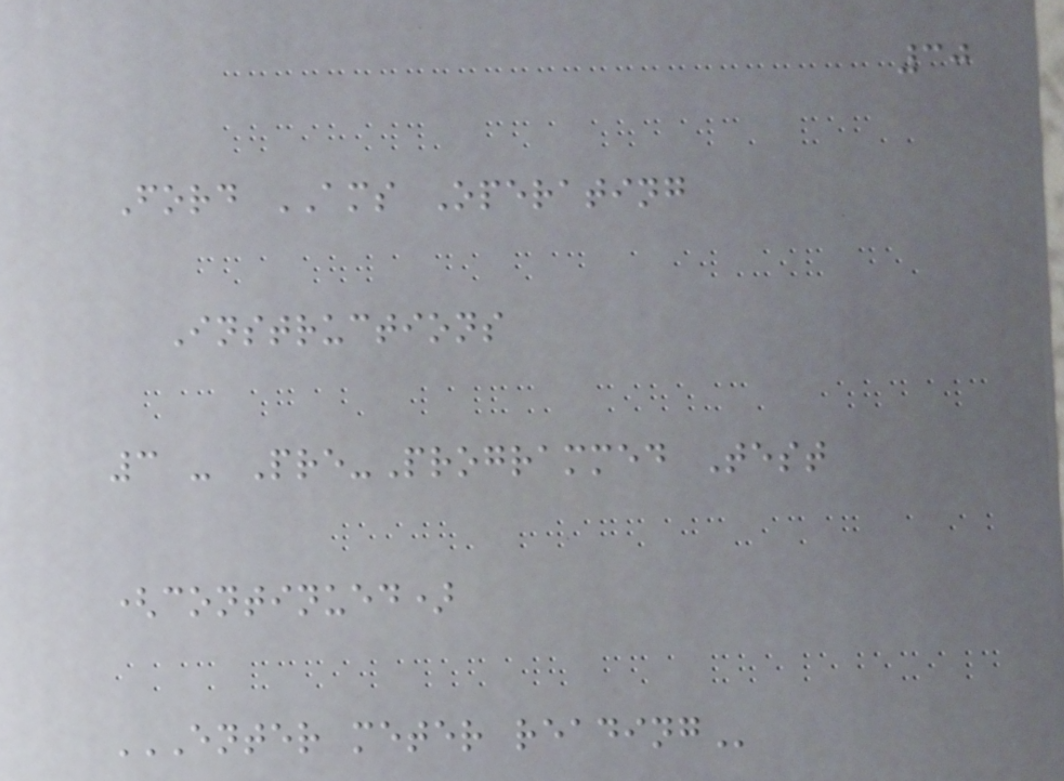30
Ford AMS Operating
Instructions
3 - Pre-Programmed Test
(continued)
ENTER METER READING
